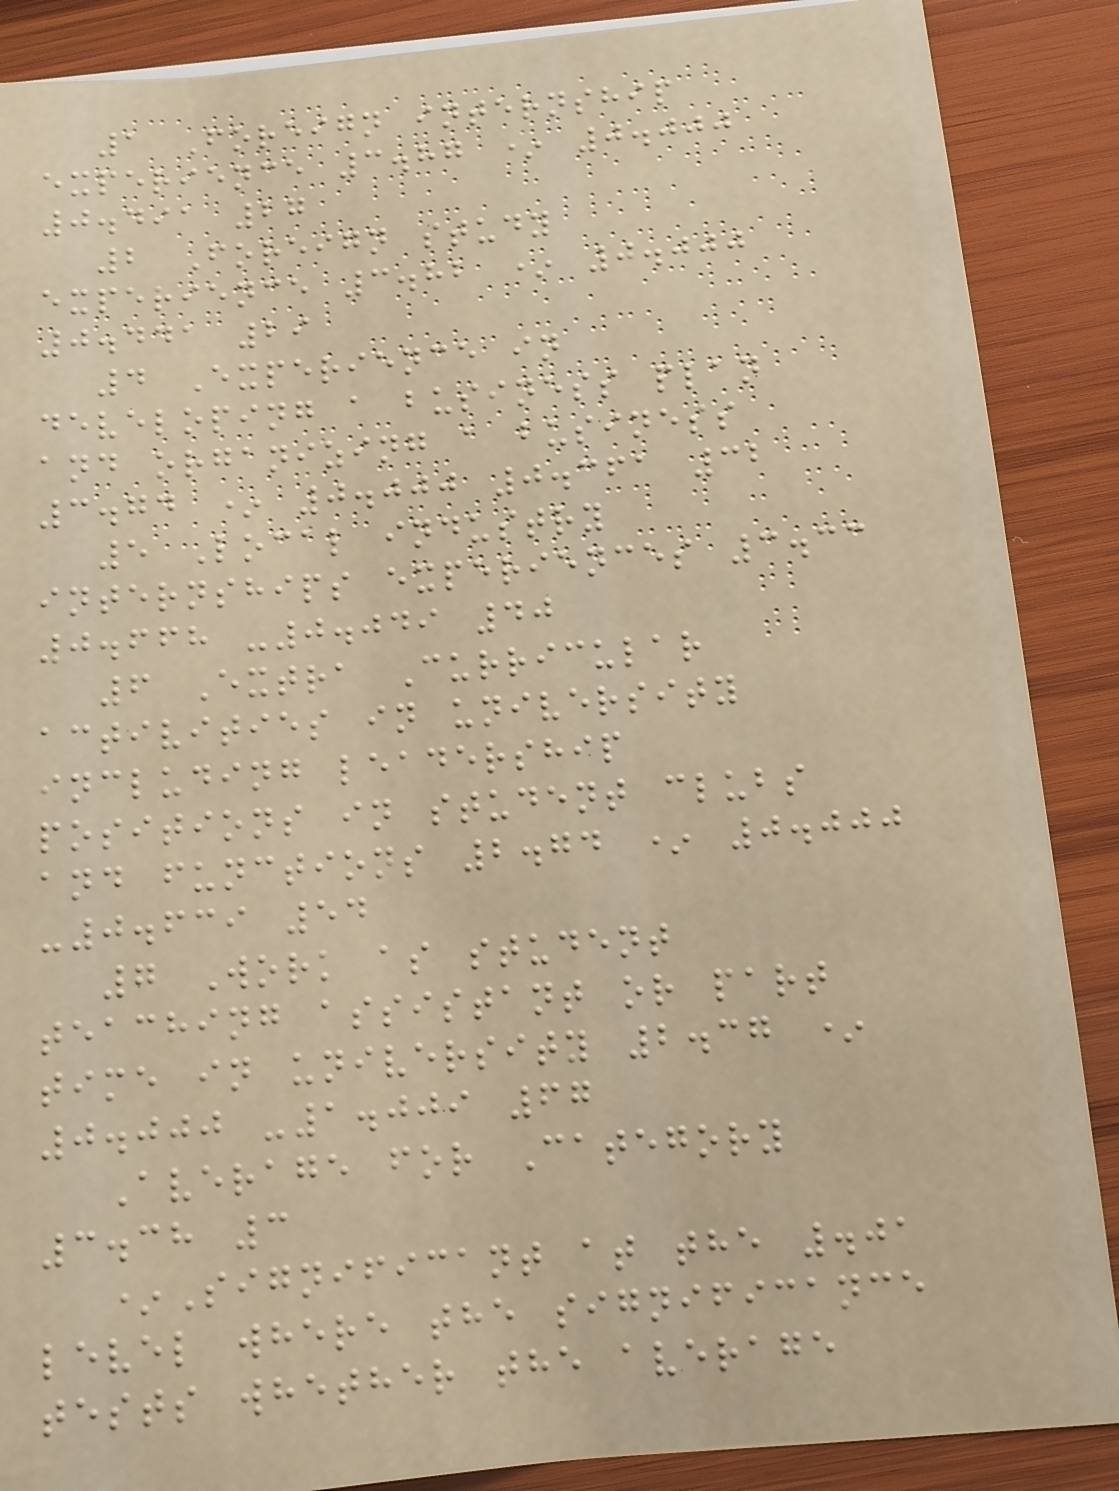1 Foreign internship
experience 3.87 * 0.000
0.491 27
2 Foreign study
experience 3.82 * 0.000
0.441 29
4 Experience in
developing a business plan
and organizing a business
3.74 * 0.000 0.361 32
5 Local industry
internships experiences 3.33
0.668 -0.049 40
6 Extra Curricular
activities in university
including leadership
positions in student clubs
and functions 2.74 * 0.000
-0.639 54
7 Work as student
teaching assistant or part
time in university 2.37 *
0.000 -1.009 67
Average for Category
3.38 3
*Significant at the .01
level where the significance
tests whether the average
